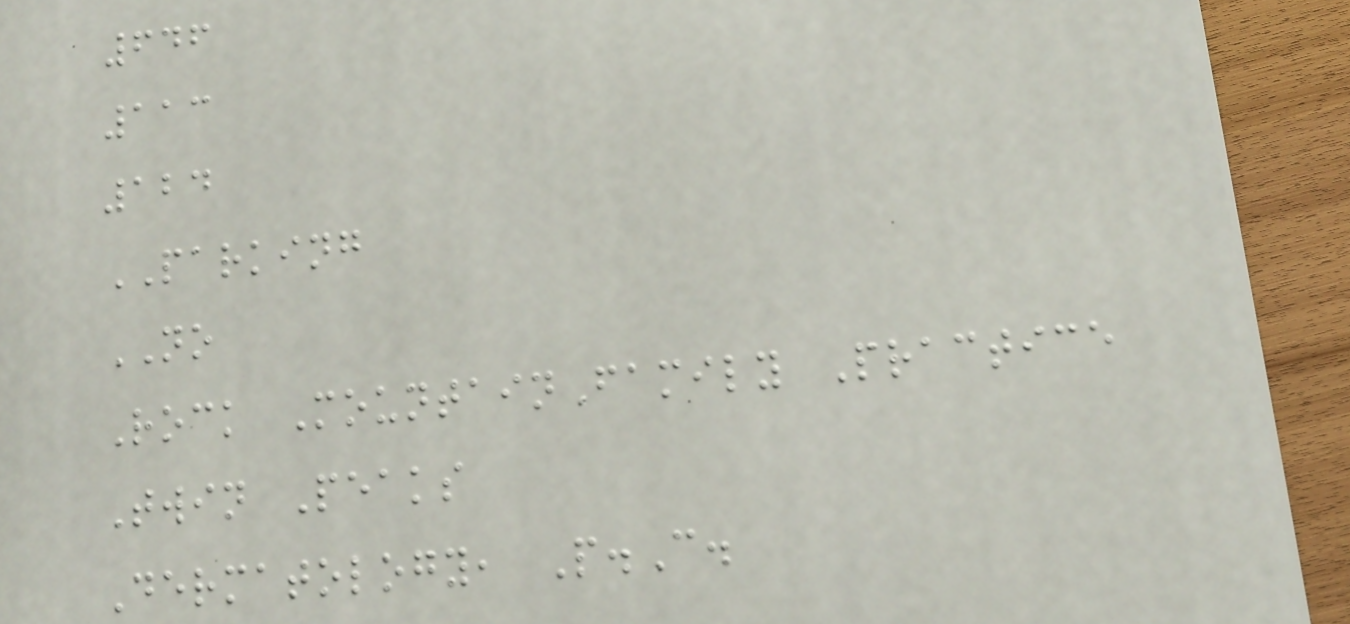646
113
124
PARKING
NO
Rock MountainFamily Practice
Twin Peaks
Dermatology, P.C.
